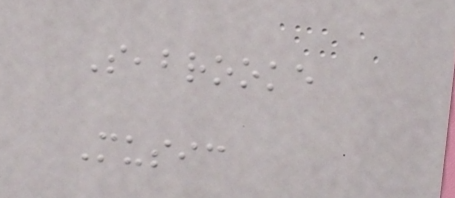Seabrooke
Music
